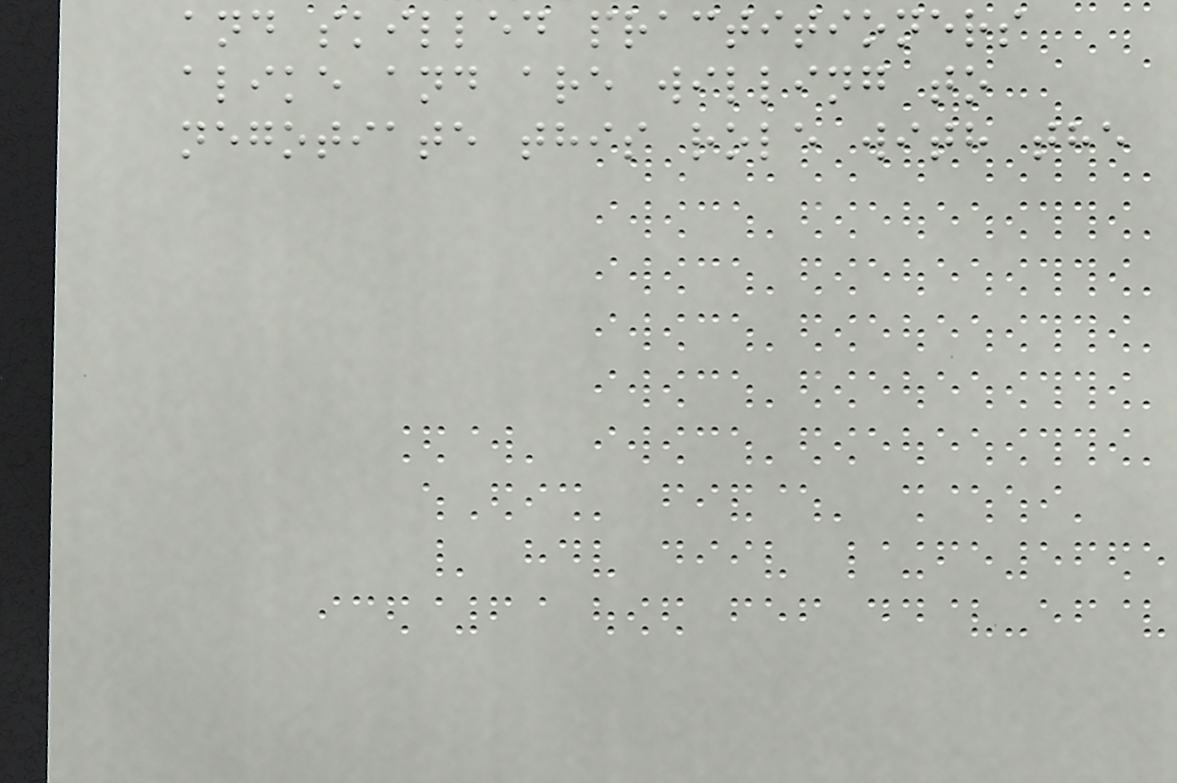and skilled practitioners
alike and are willing to
negotiate this role with the
